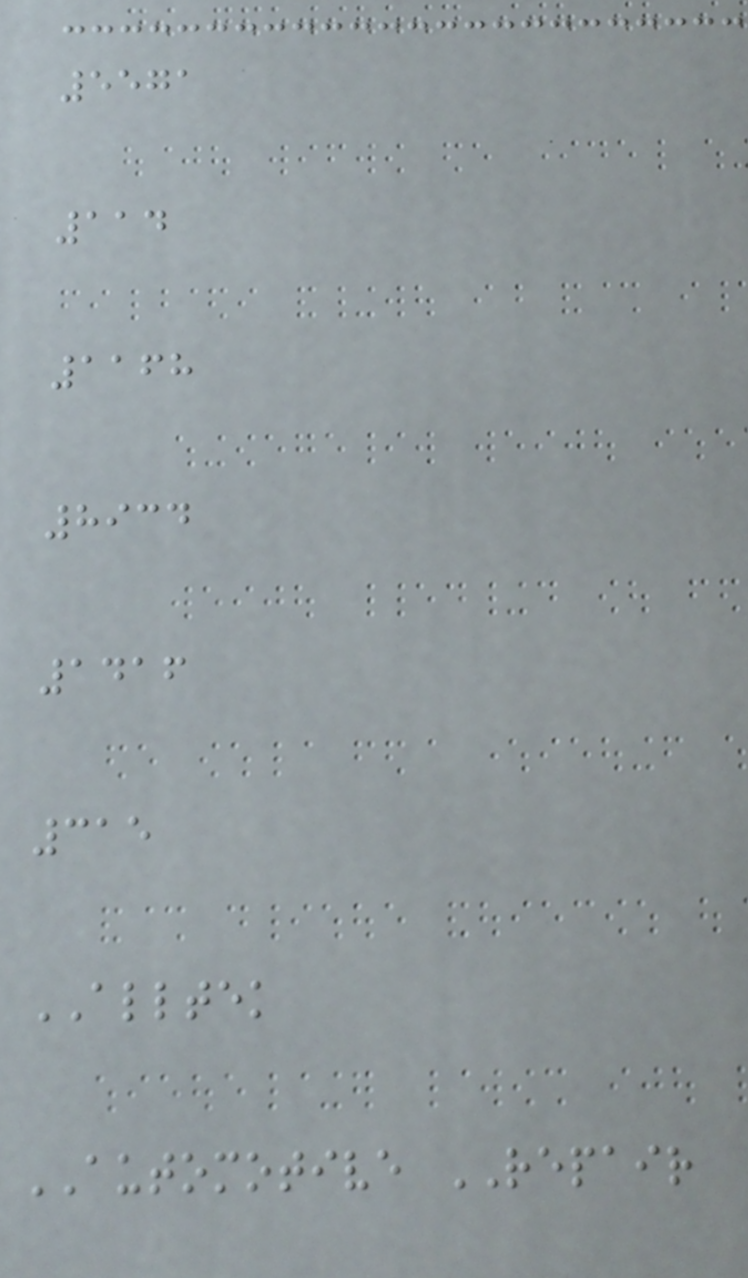5571
114
1168
8934
1416
315
ALLTEK
AUTOMOTIVE REPAIR
